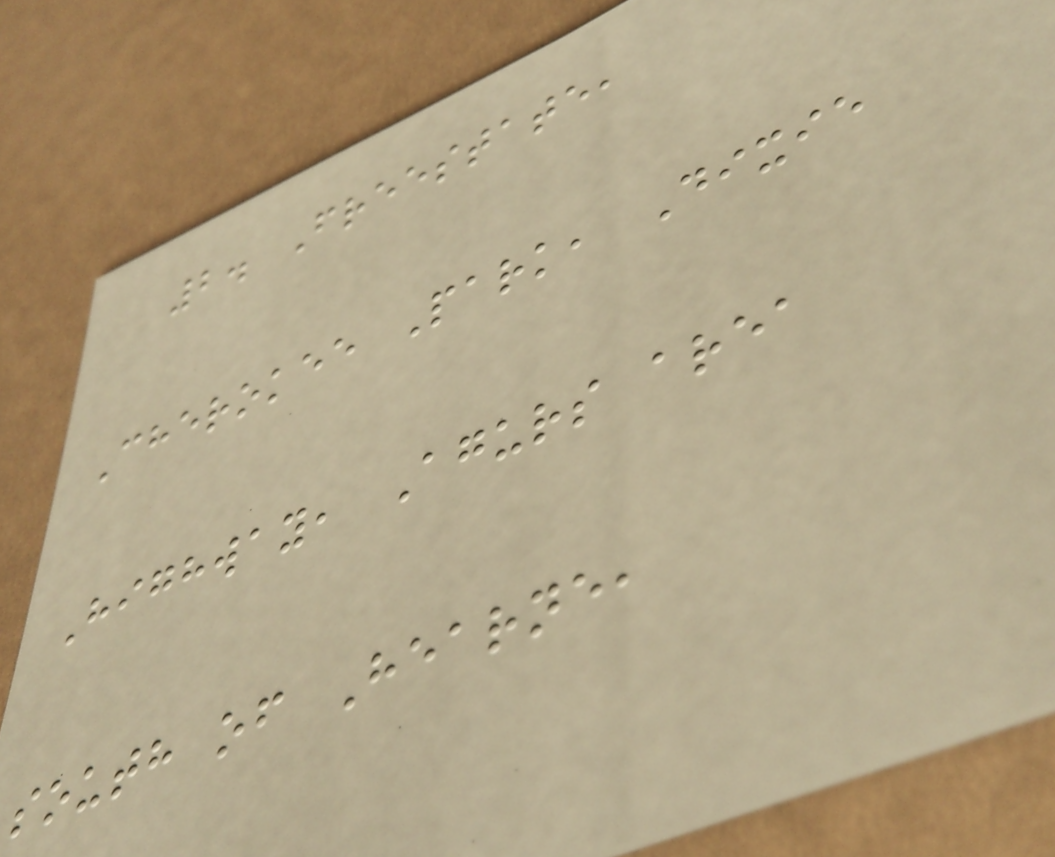2. Freestate,
Cherokee Park, Dixie
Highway, Agurs area
south of Hearne,
